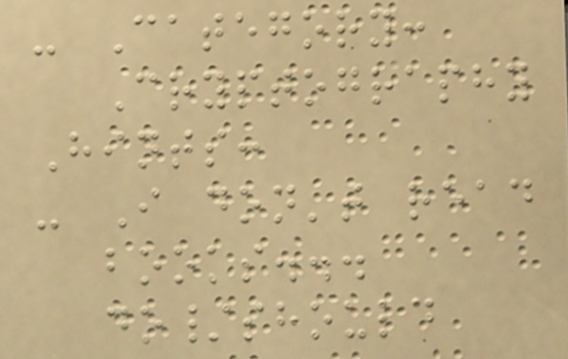- Category:
Cryptography
Hints:
- I don't read
books...
do/should
